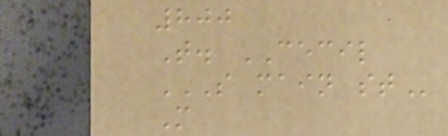800
T. CECIL
S MAIN ST
M
